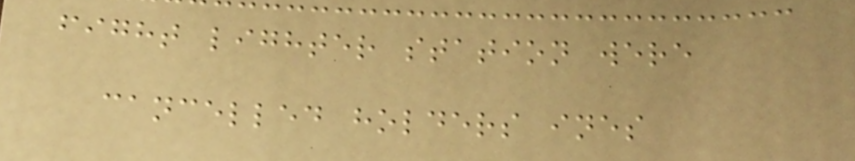fight lighter station were
cancelled holders ines
